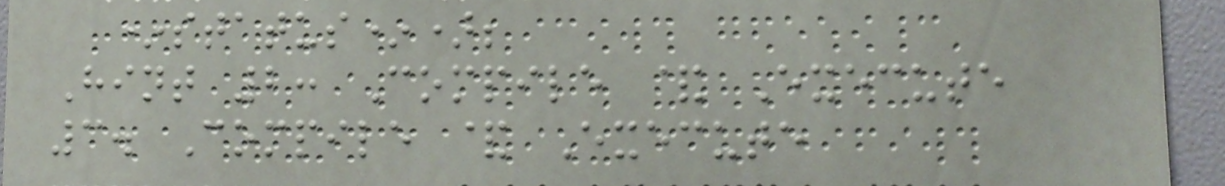*status*);
Hint 2: Compile & Execute
3. Compile & Execute
